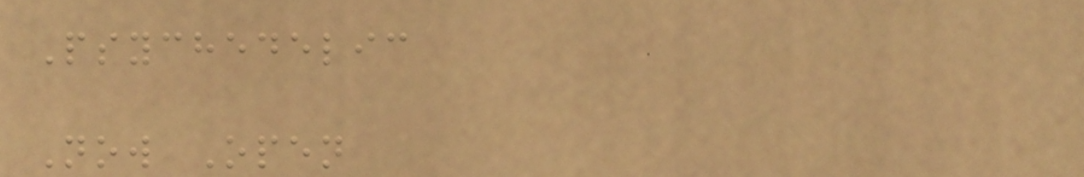Psychedelic
Now Open
